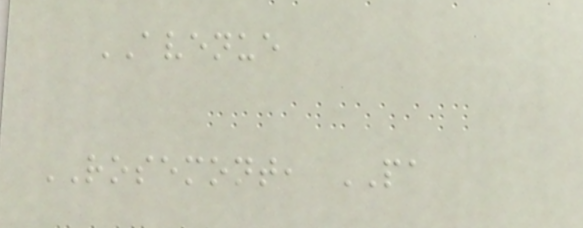AVENUE
ROSEMONT, PA
